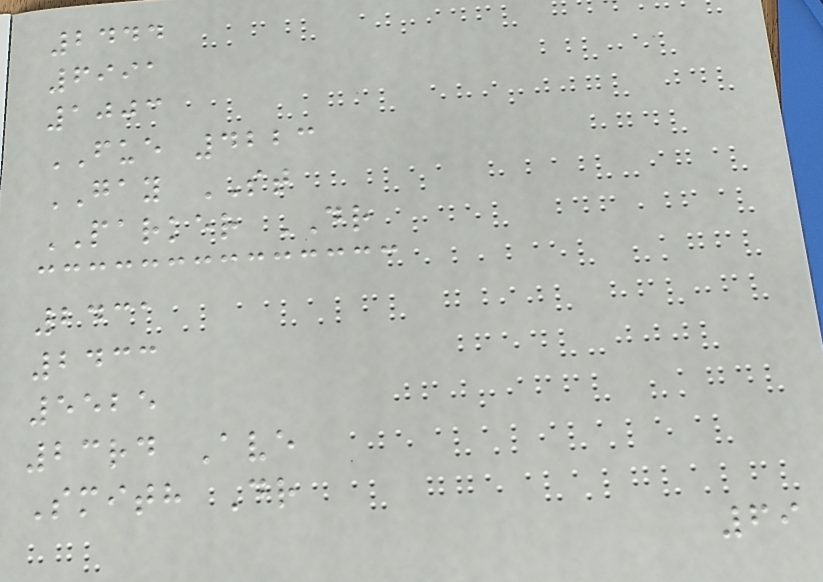2444
6991
1003
FUE 4223
GAY ST
PARKER DR
2431
2433
5525
23rd Ave
Smith Dr
69
